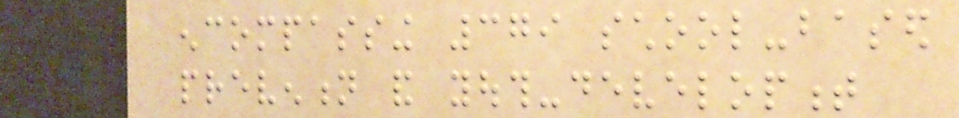encompassing 379 school-based
prevention and youth-development
